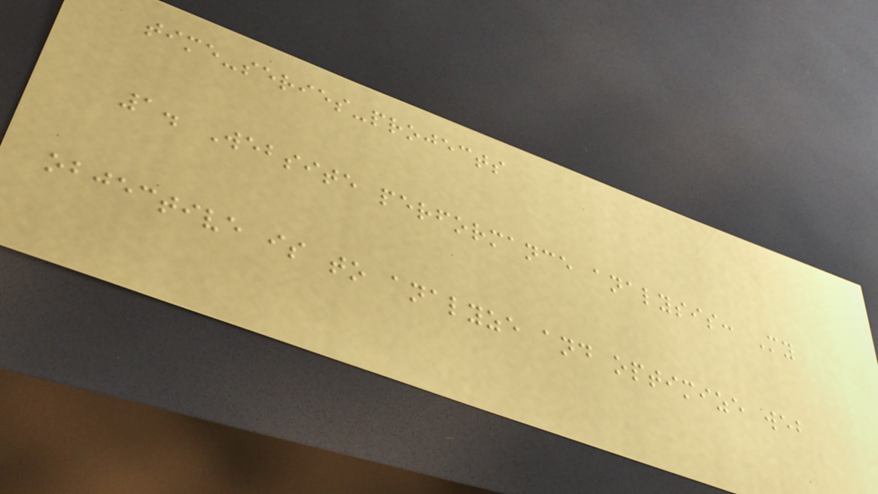time-series-projects
1. Website performance analysis: My
objective is to analyze and optimize web
